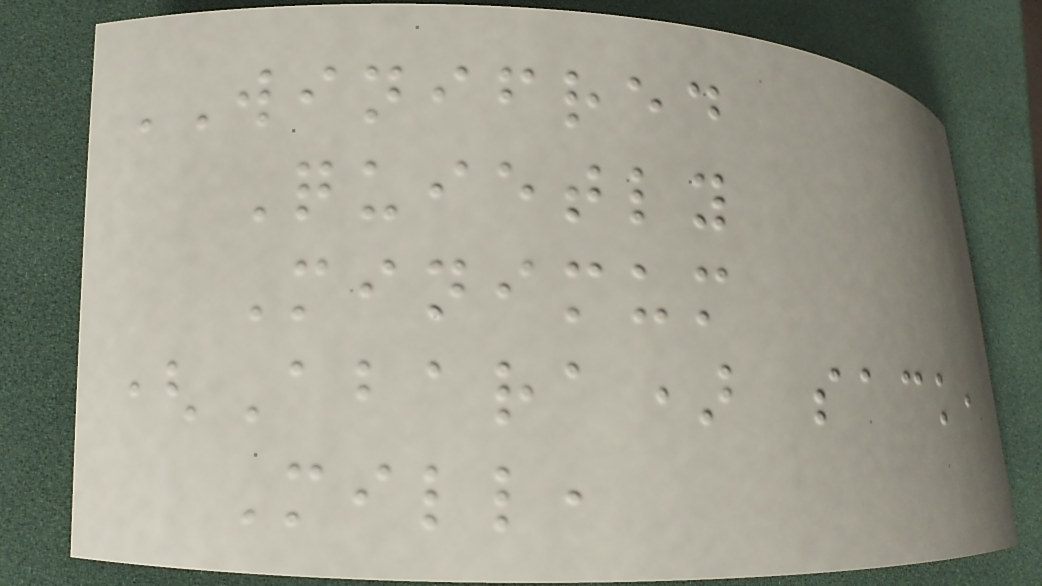WINIFRED
Quietly
Minimum
(Abara) sack,
Mill,
